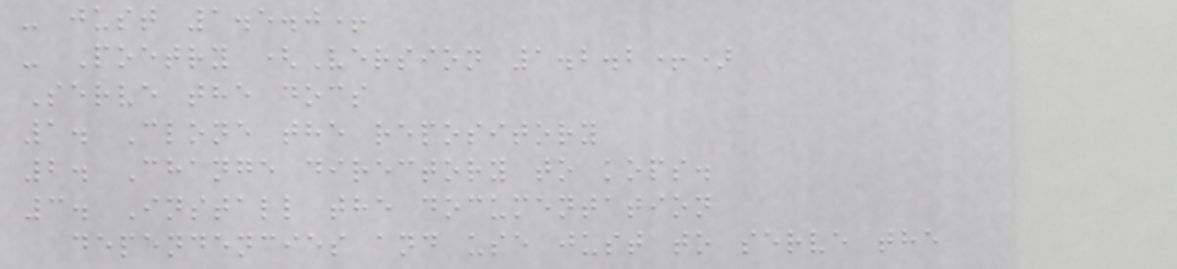- just 1.5.0+
- Poetry (Version 1.2.2+)
Serve the docs
1. Clone the repository
2. Change directory to kops.
3. Install the documentation
dependencies and use just to serve the
